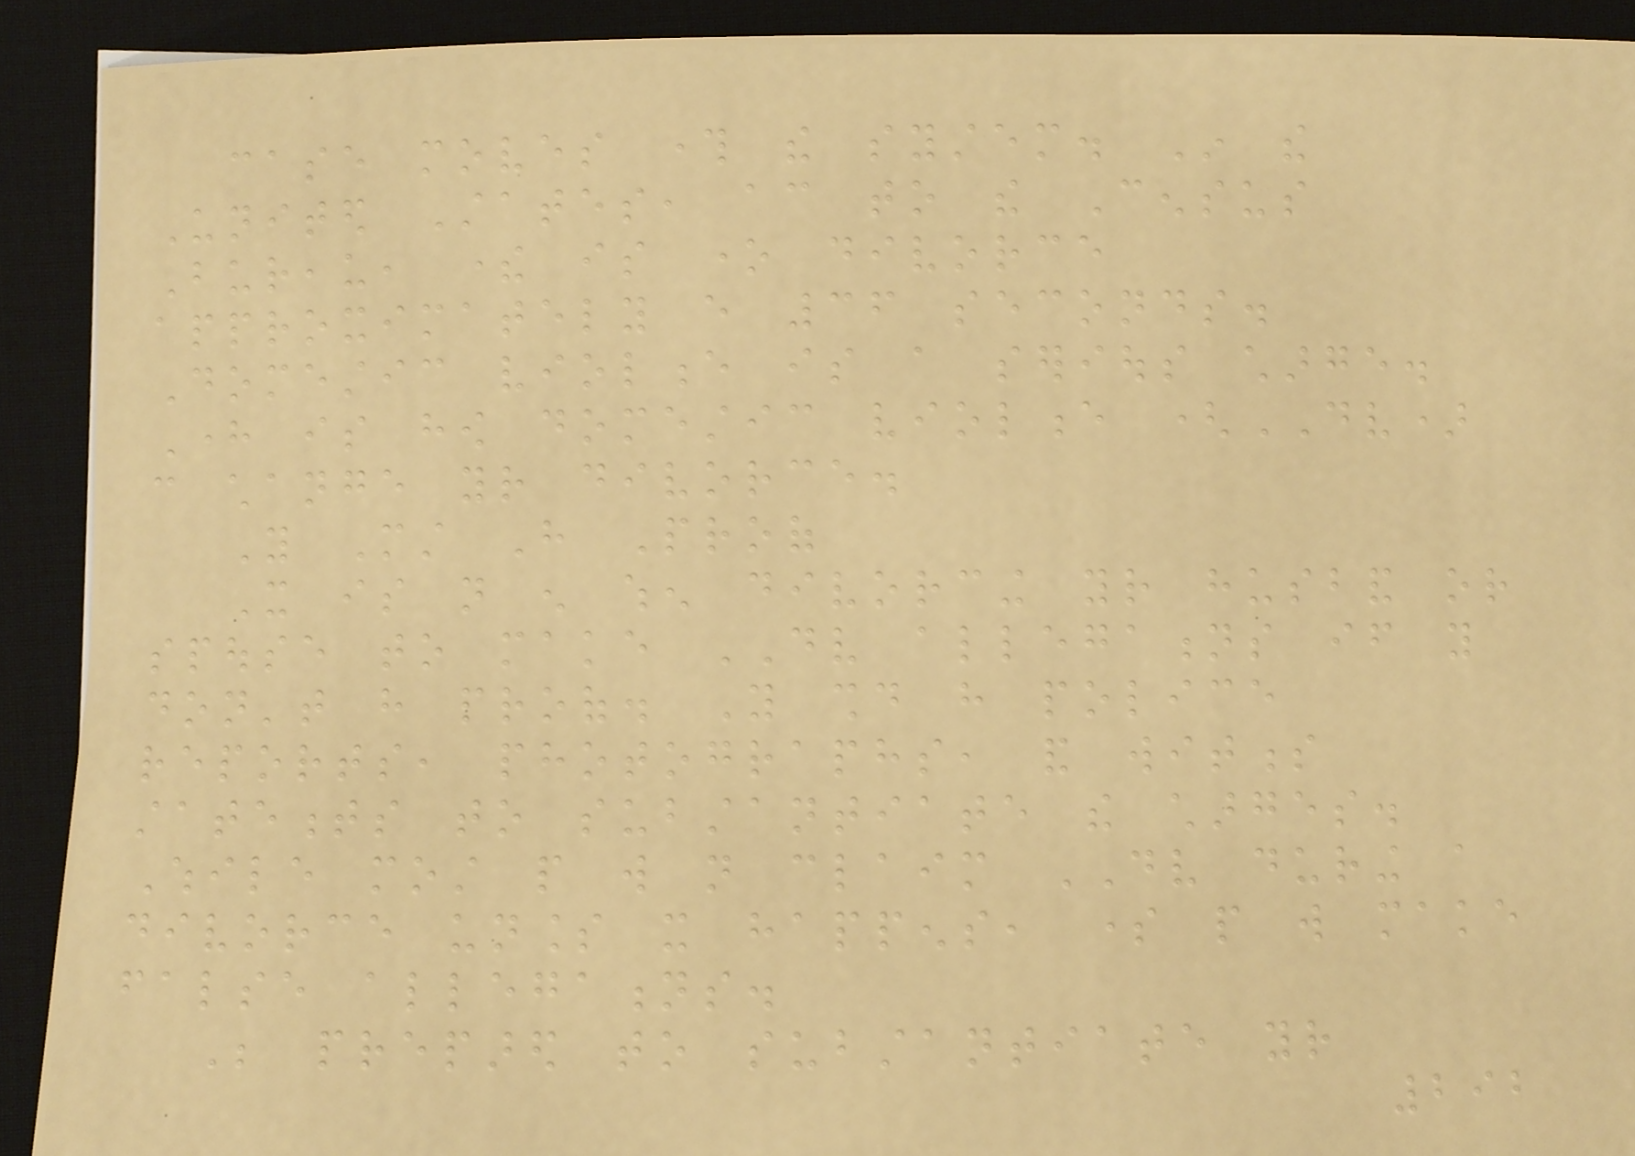case moves through the system. In the
United States, according to the Census
Bureau, there is one divorce
approximately every 36 seconds.
Domestic violence is a serious charge.
Here is how domestic violence (DV)
can change your divorce.
You Must Have Proof
It is not enough when divorcing your husband or
spouse to make DV allegations if you
don't have proof. You should have police
reports, photographs, and witness
statements to substantiate the charges.
While most people will not claim DV during a
divorce unless it happens, some people will make
false allegations.
Be prepared to substantiate your
292
